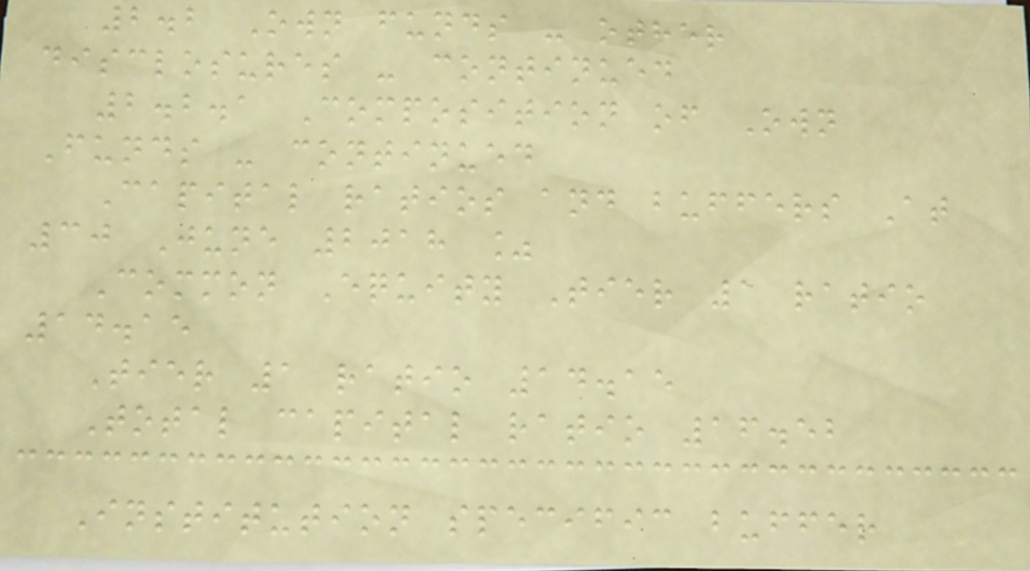2.2 Own funds - other
disclosures - continued
2.2.1 Composition of Own
Funds - continued
Capital ratios and buffers At
30 June 2018 %
Common Equity Tier 1 ratio
14.15
Tier 1 ratio 14.15
Total capital ratio 16.52
Institution specific buffer
